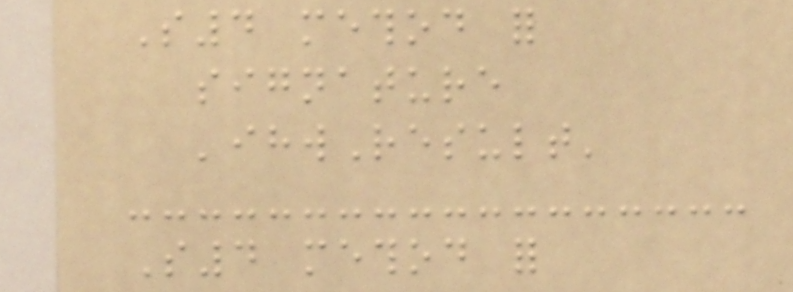S4 method for
signature
'ihwResult'
S4 method for
